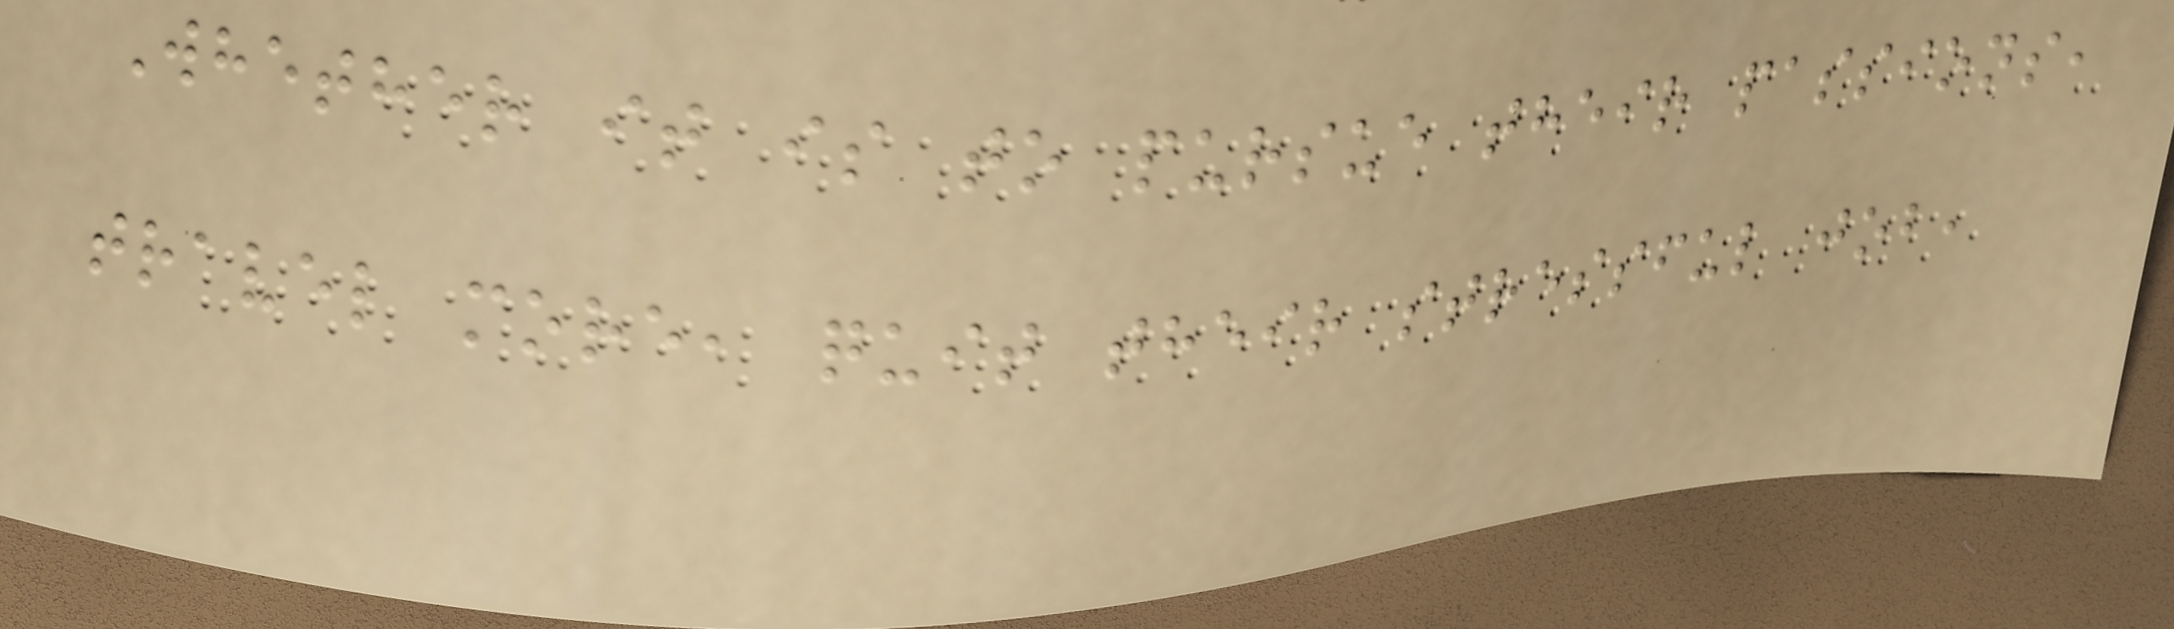Whether it is to pursue their passions,
travel more, quit their stressful job,
